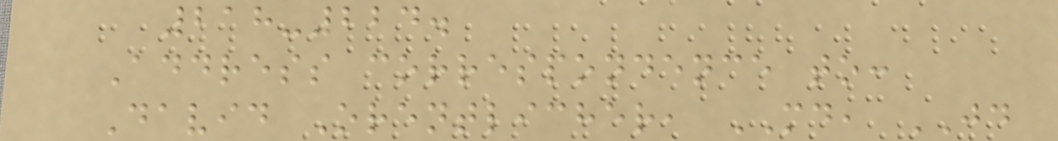218-224.
Address correspondence to:
David Orentlicher, MD, JD
